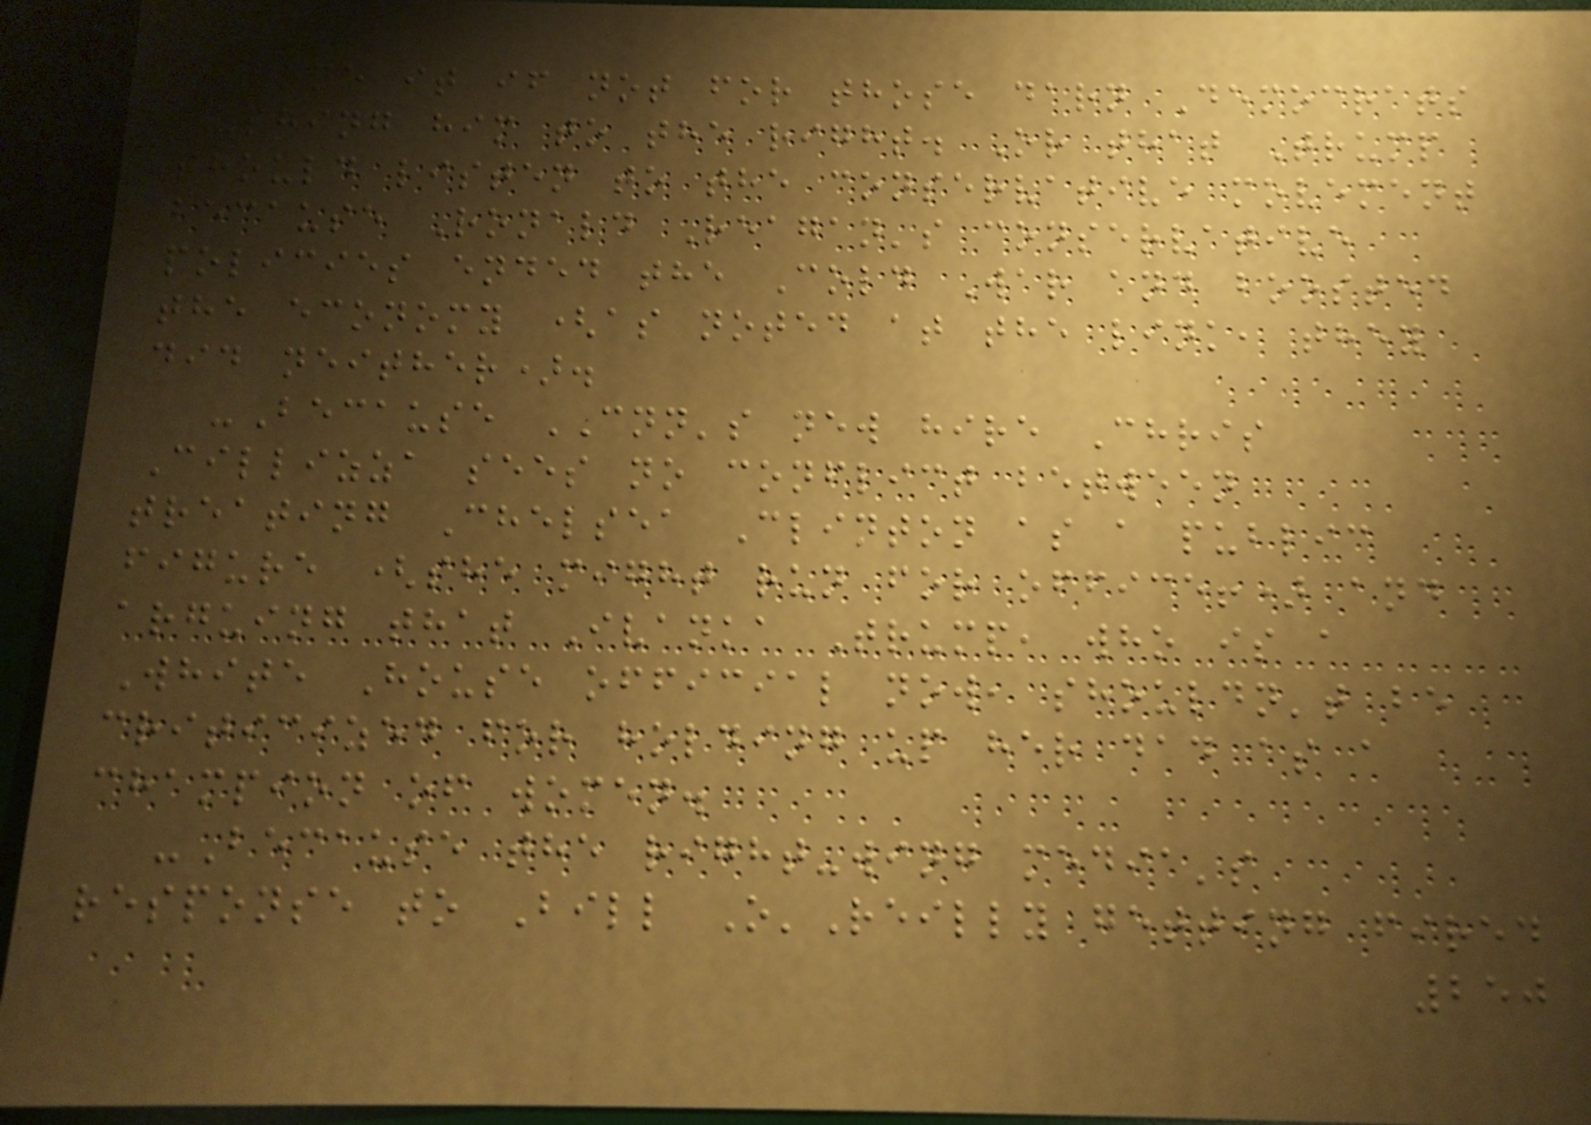done it if not for those darn Democrats
pushing him to the right. Or that Trump
should listen to the conservative movement
because Ronald Reagan's conservative
policies ended the Cold War and boosted
the economy (as noted at the link, they
did neither).
-Because CNN's new hire Chris
Cillizza sees no conflict between
treating Chelsea Clinton as a public
figure (she might run for office!) and
arguing that Ivanka Trump, who is a
White House official now, shouldn't be
criticized for holding up her dad as a
champion of women.
-Because the right-wing media's
response to Bill O'Reilly getting fired
250
